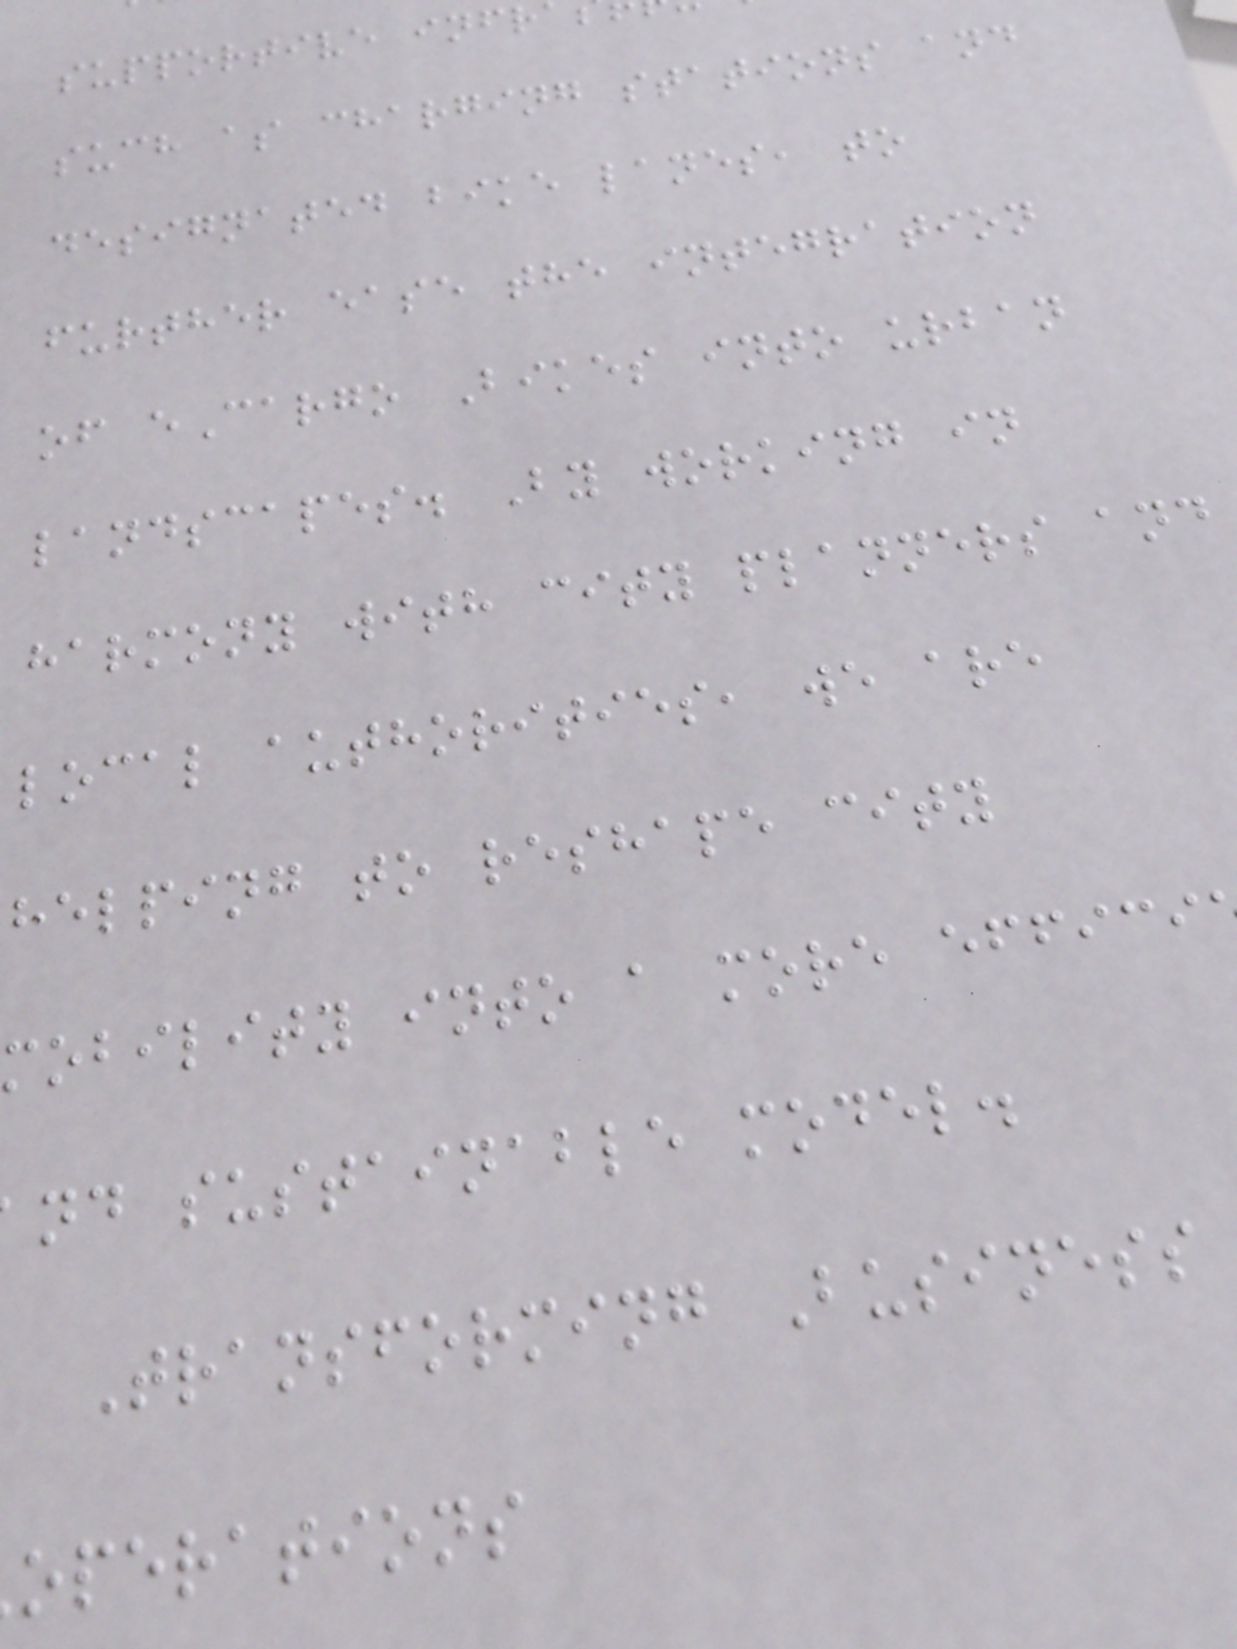supportive infr
such as charging stations and
designated bike lanes, to
further ease the integration
of eCargo Bikes into urban
landscapes. By working in
harmony with city planners and
local authorities, we are
helping to reshape city
mobility into a more effici
nd sustainable model.
Transforming Business
operations
